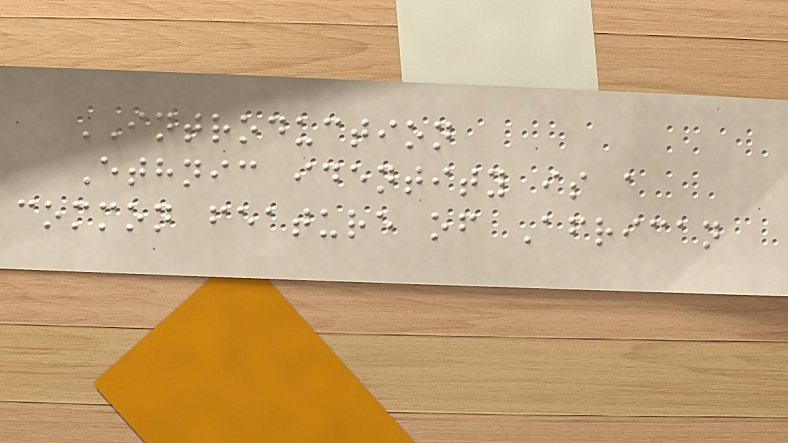INTRODUCTION
Ethnic identity is a
common feature of African
